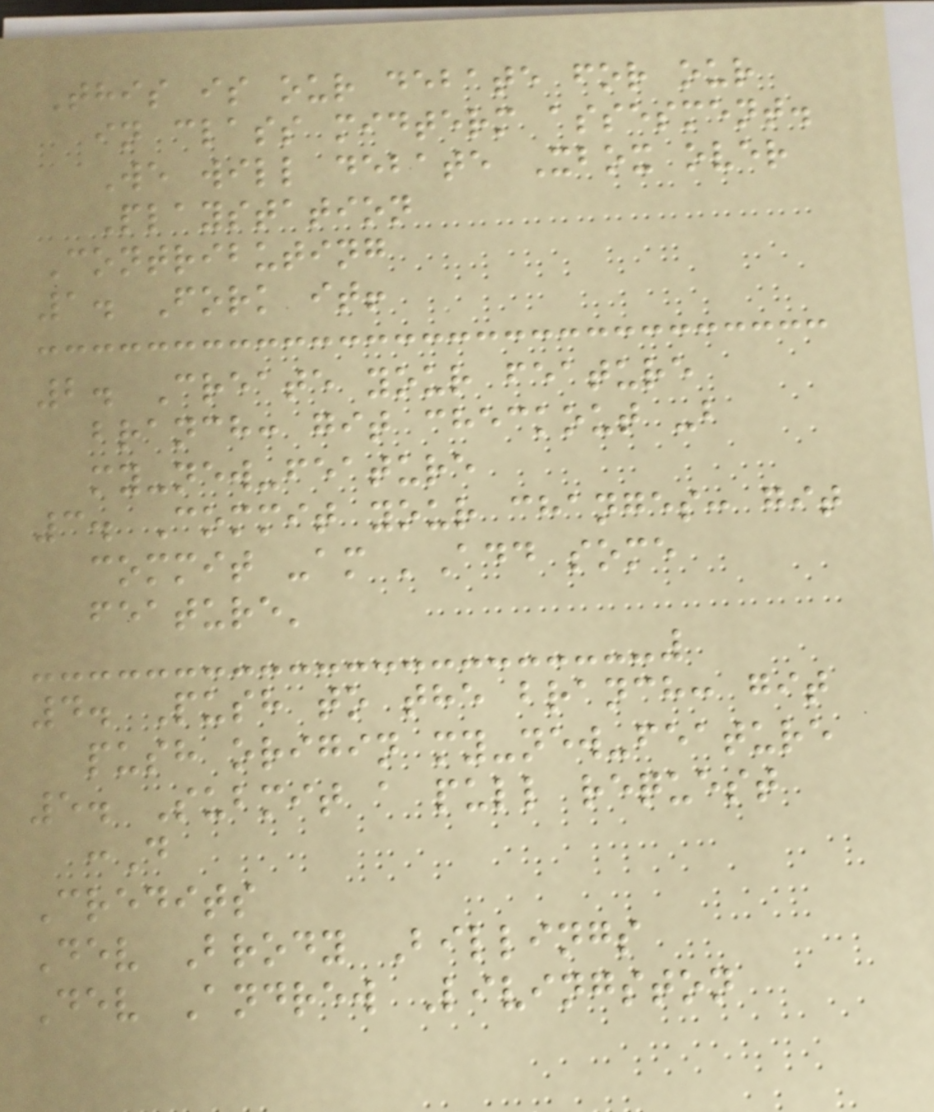This is our debate for our
in class midterm assesment.
We will debate Xbox over
Playstation
Contributing
1. Fork it!
2. Create your feature
branch: git checkout -b
my-new-feature
3. Commit your changes: git
commit -am 'Add some
feature'
4. Push to the branch: git
push origin my-new-feature
5. Submit a pull request
:D
Credits
Dev Brody Billings
Dev Andrew Livingston
